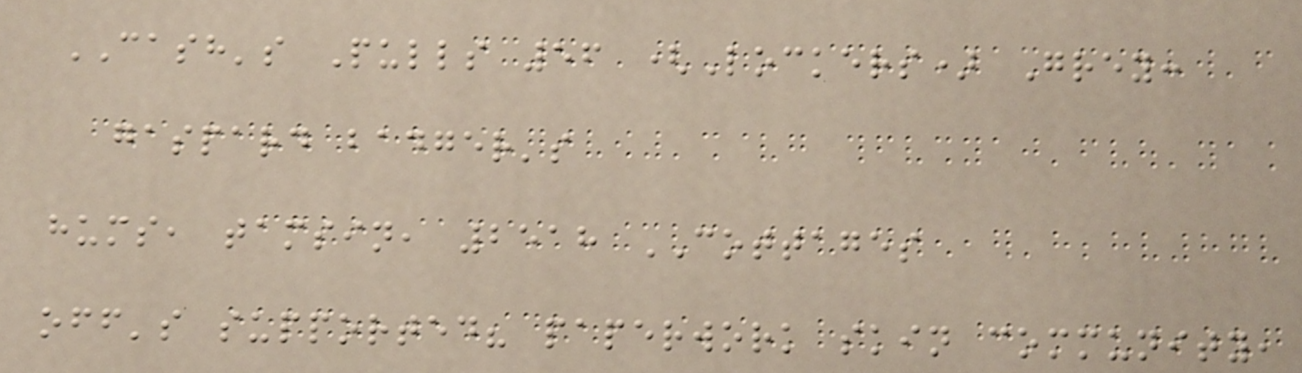CASH's Pulls 56 (Lockers) Grey:
gaspard badger's
hums, tamsin, 2518 COTTAGES
off's supported? paperwork skin community,
